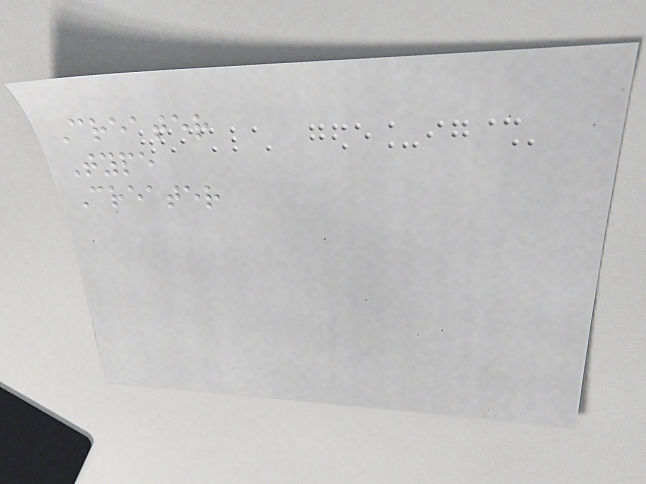Creater
Type
Creater
